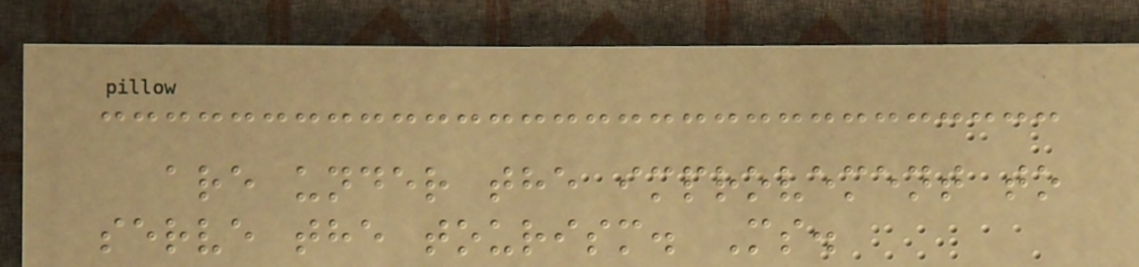are under the improvement to
serve the tourism. Ms.
